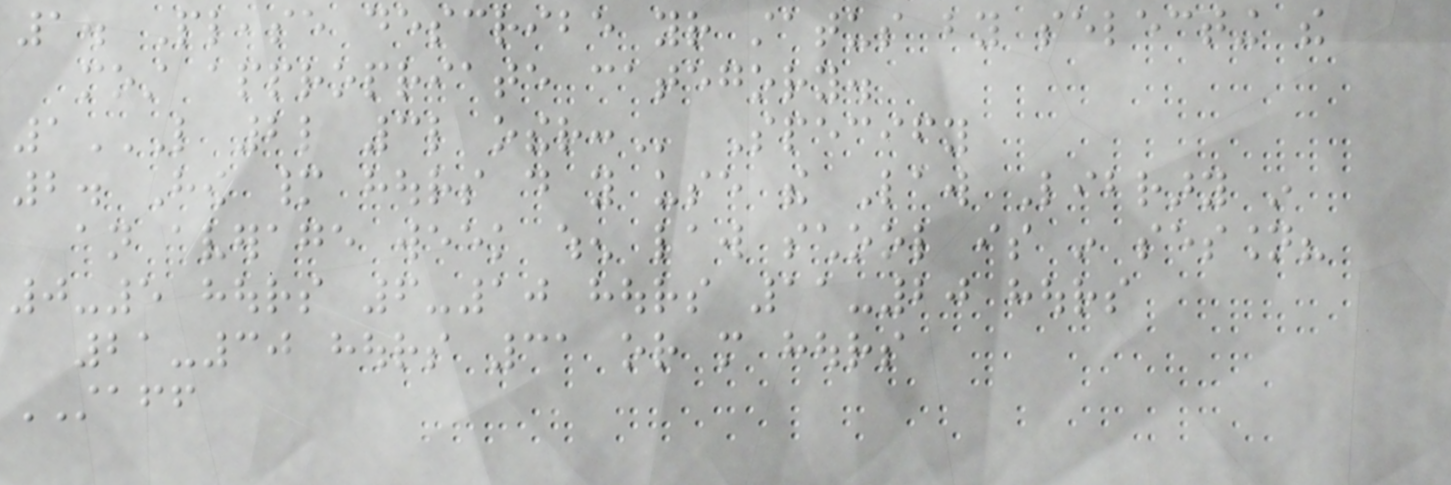1. Please describe your status by selecting the
most appropriate category.
1L 2L 3L OTHER: Specify
2. How many hours do you use the Law Library in
an average week when law school is in session?
0-5 hours 6-10 hours 11-20 hours
21-30 hours 31 or more hours
STAFF
